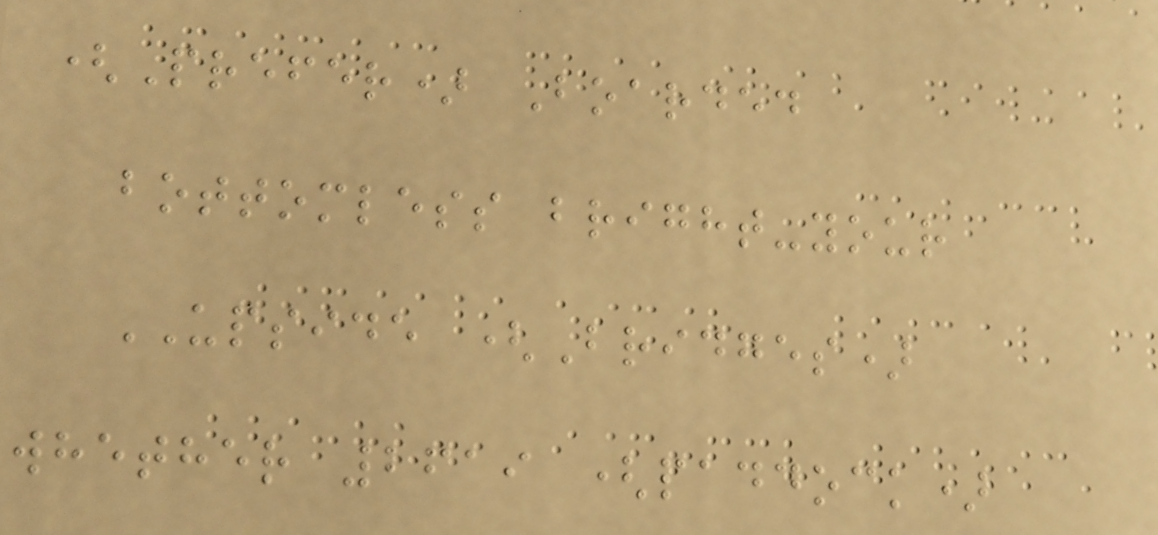(Prefer) Boarded
bottomless bright-your
UPSIDE (Bridges)
whether 2619 (paddock)
